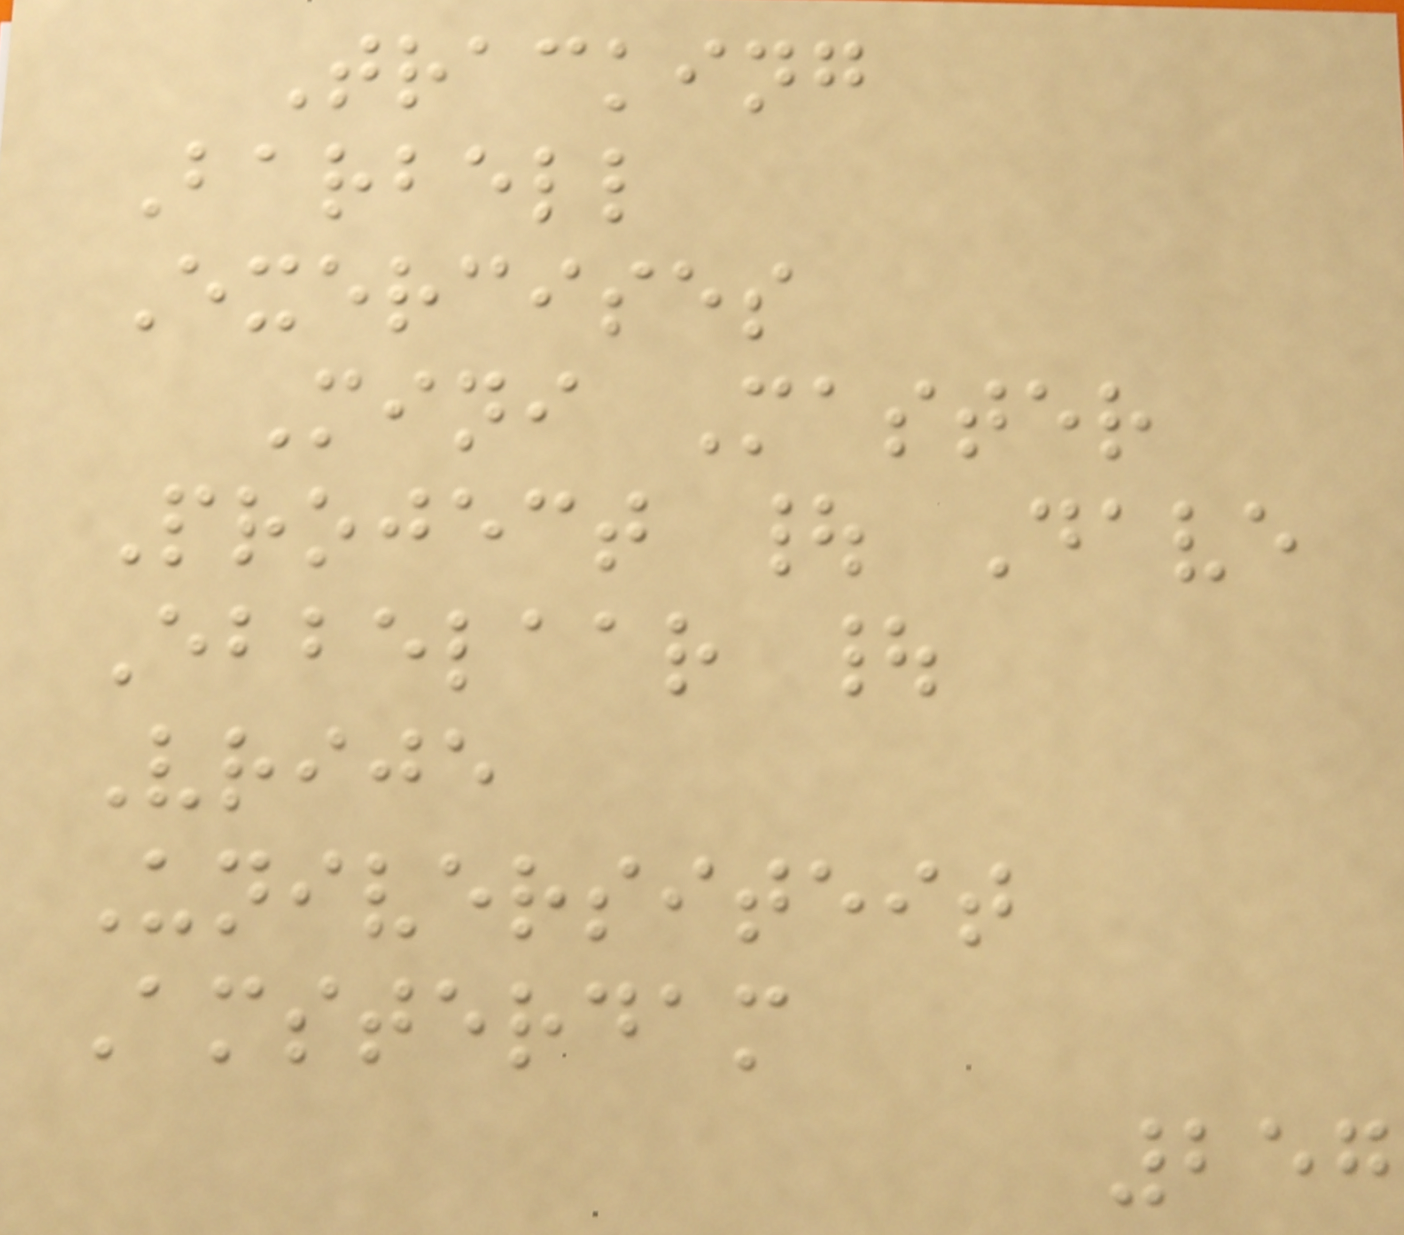Tracking
Barbell
Exercises
Mini Master
Project | Dave
Ebbelaar |
Vrije
Universiteit
Amsterdam
257
